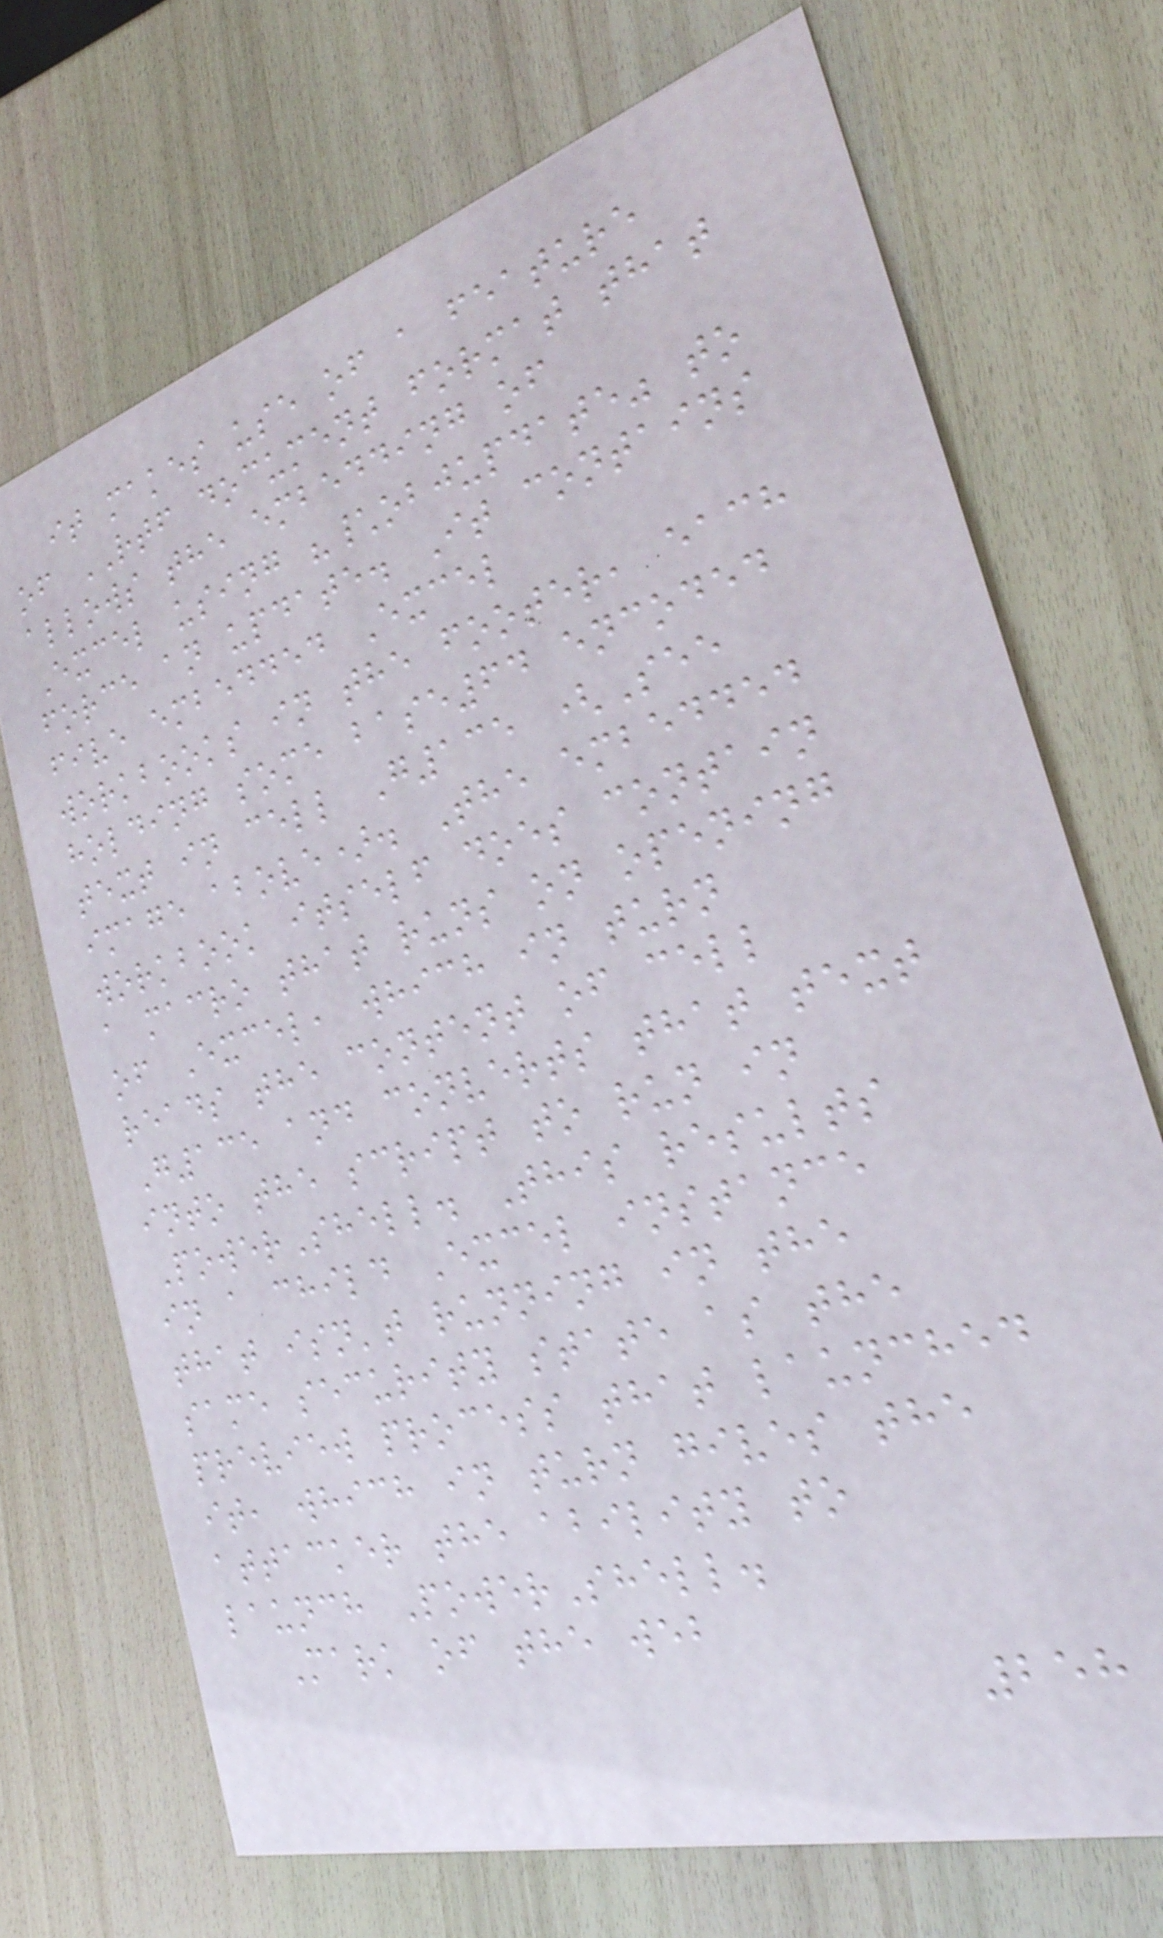it makes use of a feature
of RTF document format that
allows the embedding of
Excel using "\objupdate" to
force an update. It contains
five embedded Excel
workbooks in the footer, each
holding some base64 encoded
text in cell G135 (See
image above). The embedded
workbook itself does contain
a macro that runs on opening
of Excel, which in turn
reads the content of cell
G135 and converts that text
into the script to run in
PowerShell. This results
in a child Excel instance
that isn't running in the
same security state as the
preview process that launched
it, which in turn gives the
attacker the ability to
launch PowerShell.
Mark of the web
258
